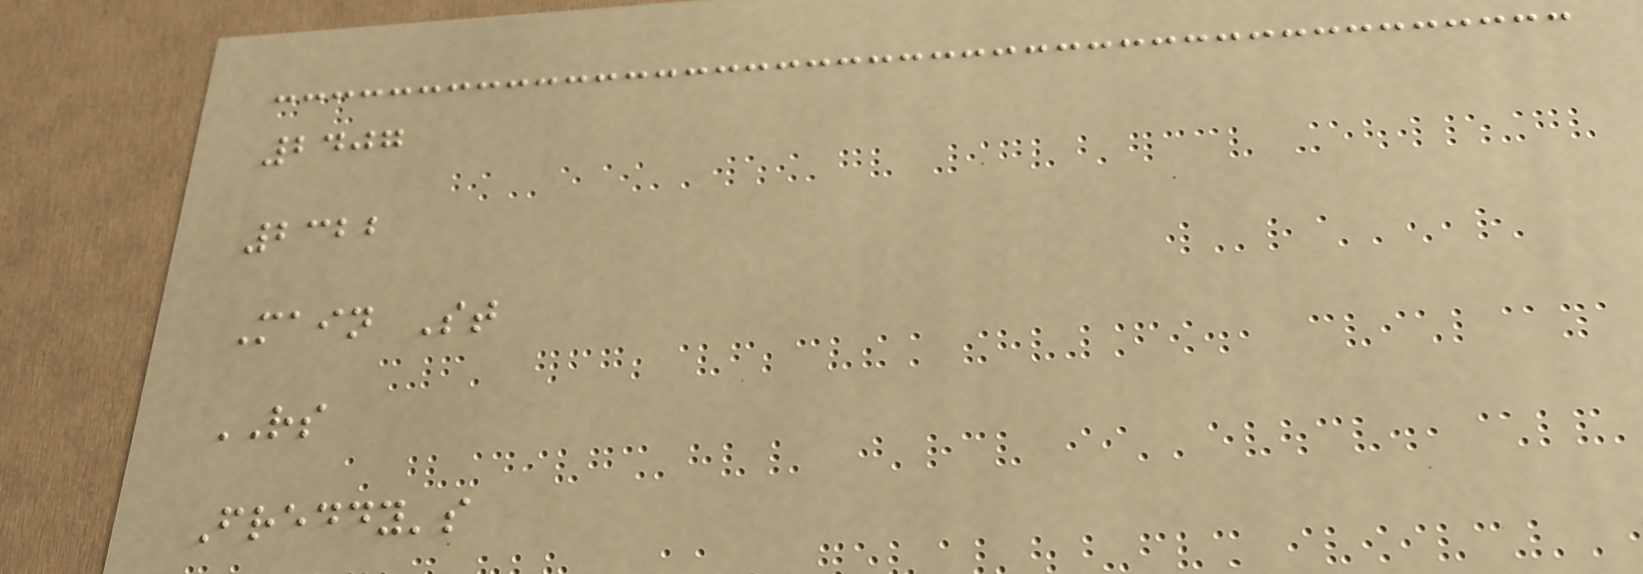2407
2322
Main St
RS
Freddy's
